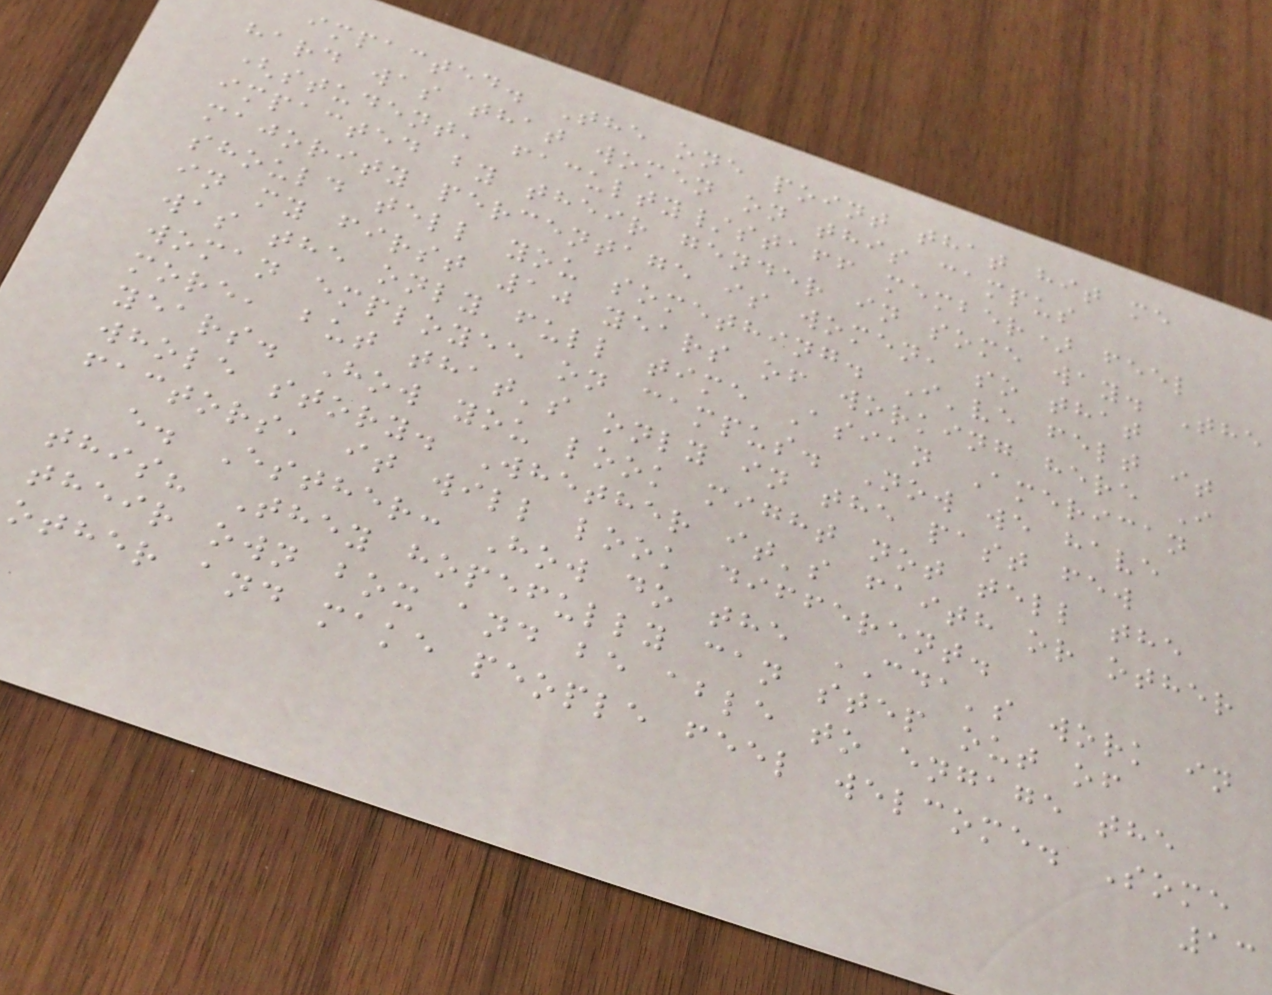impacted. The one point that hit me
hard was that women on this campus
(student, faculty/staff member) feel
impacted by their gender in some way. The
majority percentage is women, so that
should tell you something. I've felt it
in my first 10 years of working here I
was the only full time Asian American
woman employee on campus. Now we have
more, but that's only in the past few
years. How you look might not tell the
whole story. Whether it's faith or other
factors, it will look different.
e. Esther: How do the CDA's work in
this? They hopefully can step out of
their own box and be able to engage the
other and make people feel welcome. Some
13
